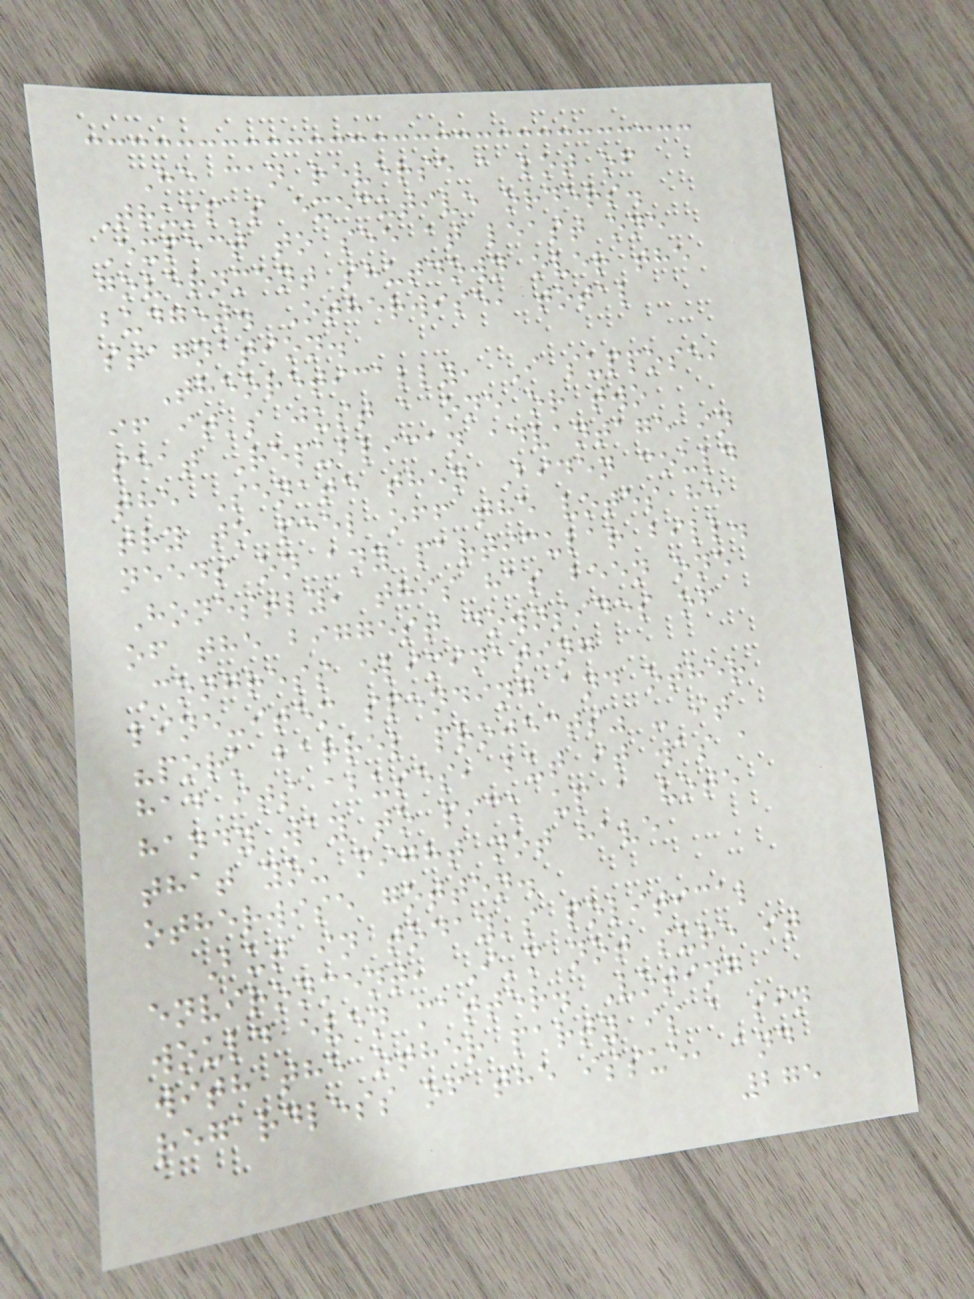He can reverse a lot of
Trump's executive orders.
Expect to see at least one
government shutdown over the
budget. Otherwise, total
stagnation.
Theoretically, I suppose,
if it's just a one or two
seat Republican advantage in
the Senate then Biden could
try to peel off the votes he
needs on any particular bill.
Honestly, this has been one
of the biggest downsides of
Congress eliminating
line-item spending and other
"pork barrel projects" - it
had its abuses, but it was a
handy way to pick up a vote
that you might not have
otherwise gotten.
But in today's political
environment, I'm not sure it
would even matter. Voting
with the other party is a sin
regardless of the issue, and
275
